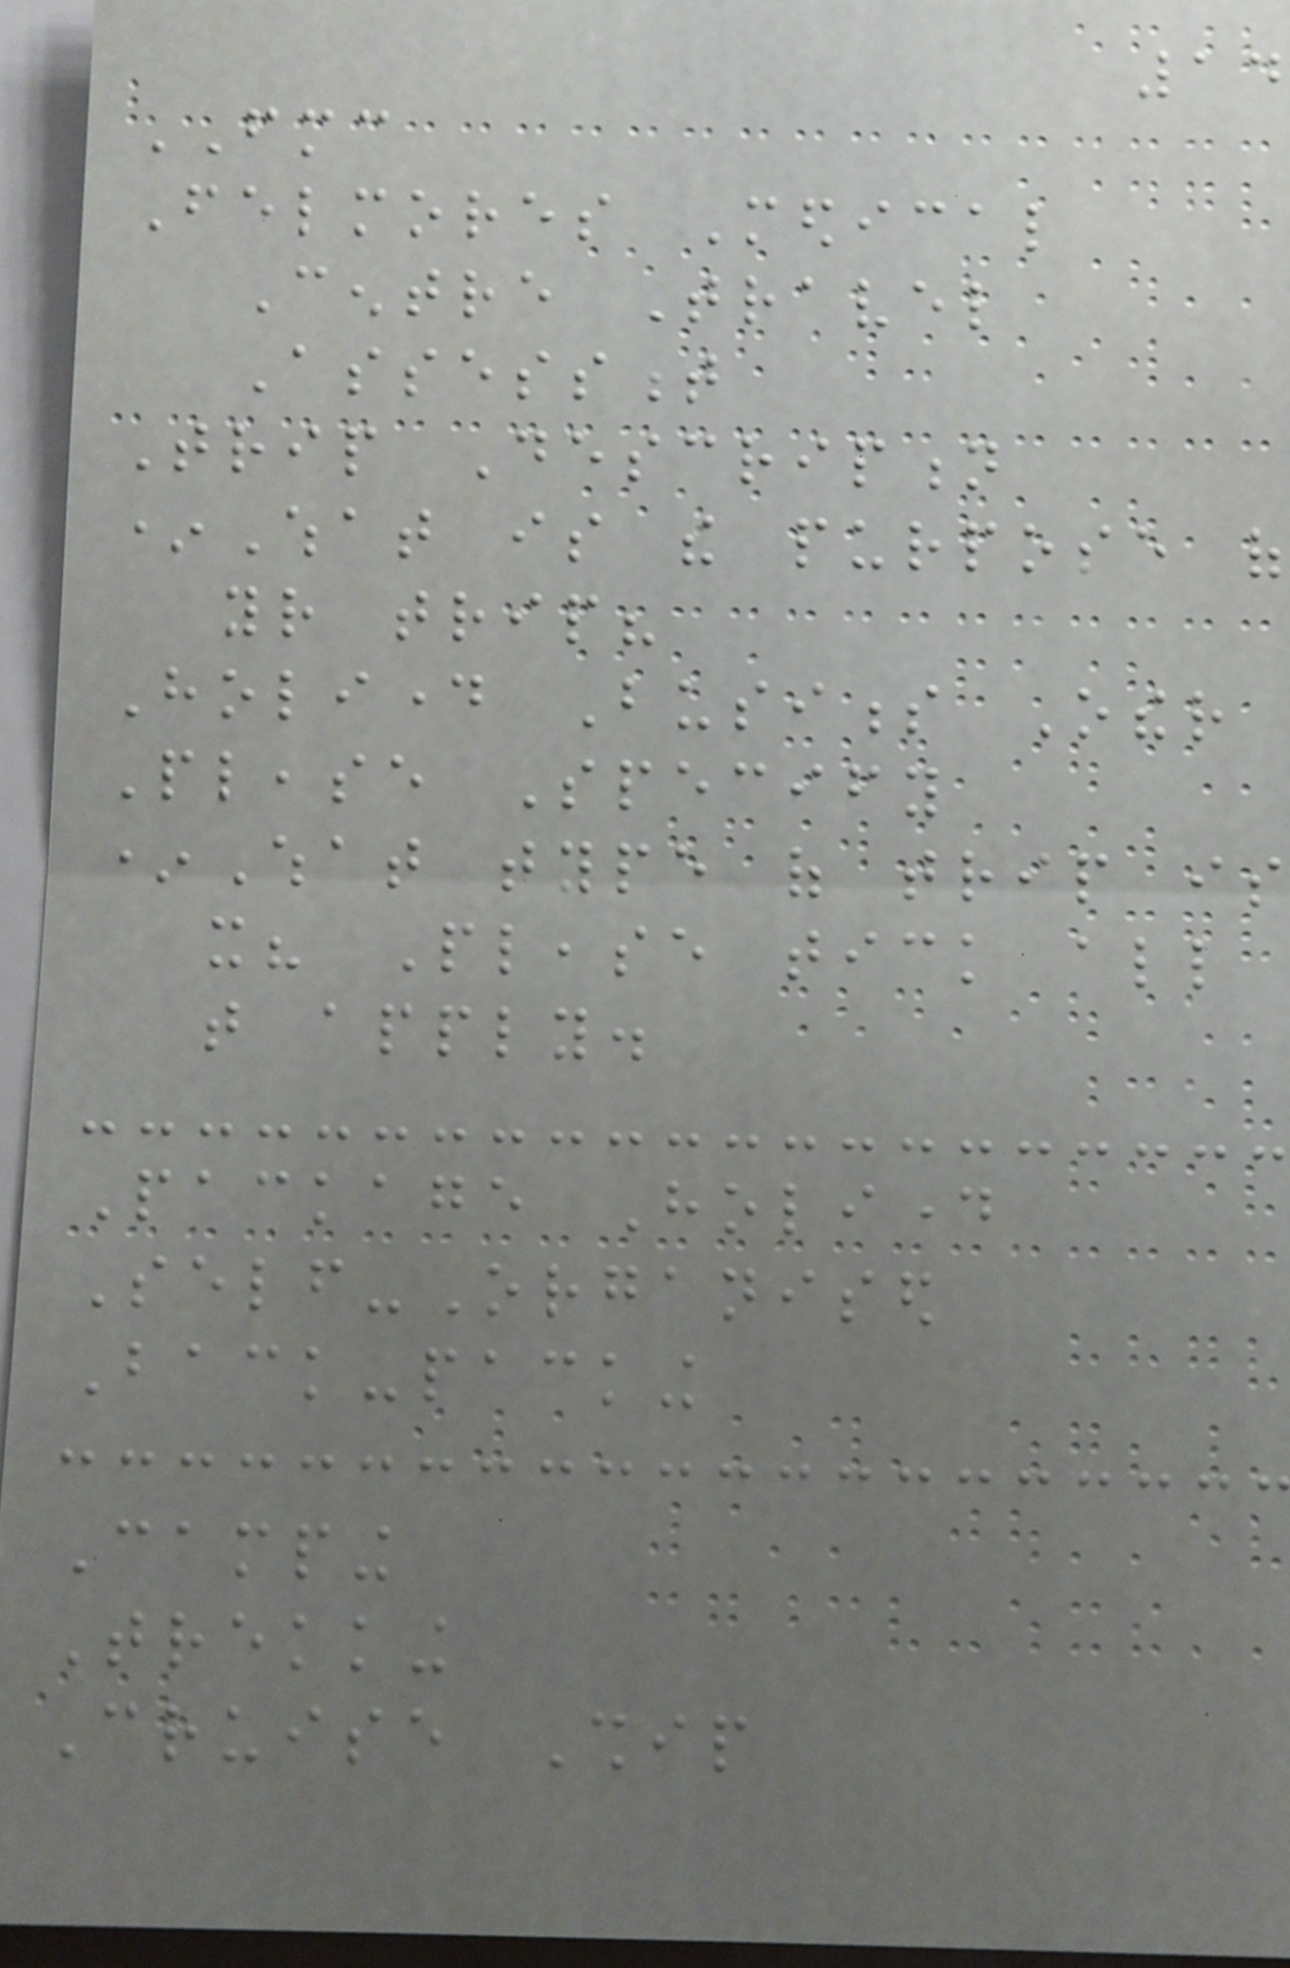14
FMC
Felmores Medical
Centre Travel
Assessment
Trip Description
*What is the purpose of
your trip?
Holiday Business Other
Please Specify
*What type of trip is
it? Please tick all
that apply.
Package Holiday
Self-Organised
Back-packing
Camping
Trekking
Cruise Ship
